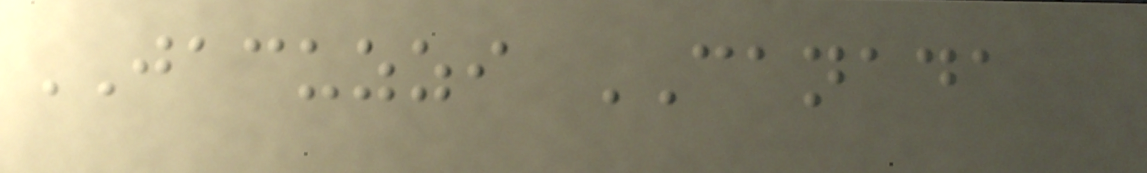JACUZZI CANADA
